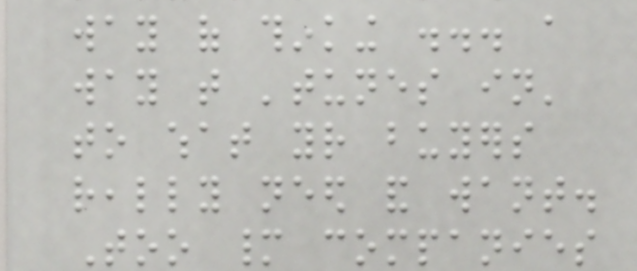way of thinking ... a
way that 'tunes in'
to what your buyers
really need and want.
Too many companies
